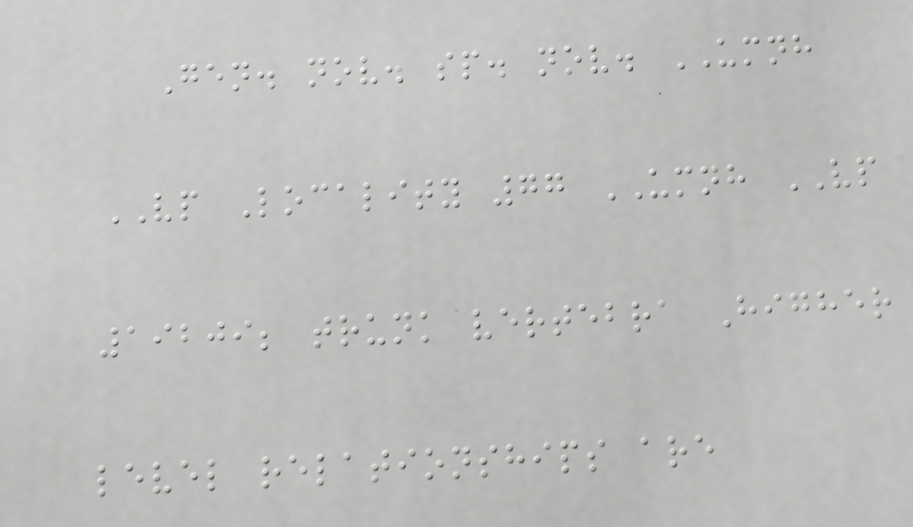Gen. nov. sp. nov. UMNH
VP Locality 77 UMNH VP
19209; trunk vertebra Higher
level relationships are
